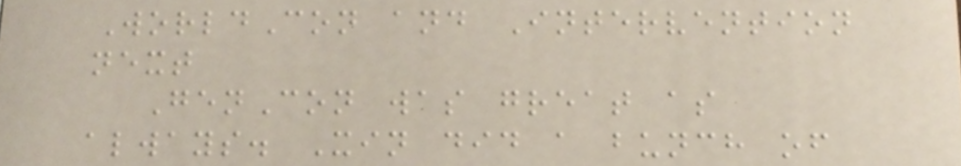WorldCon and Intervention
next
GenCon was great as
always. Xin did a bunch of
